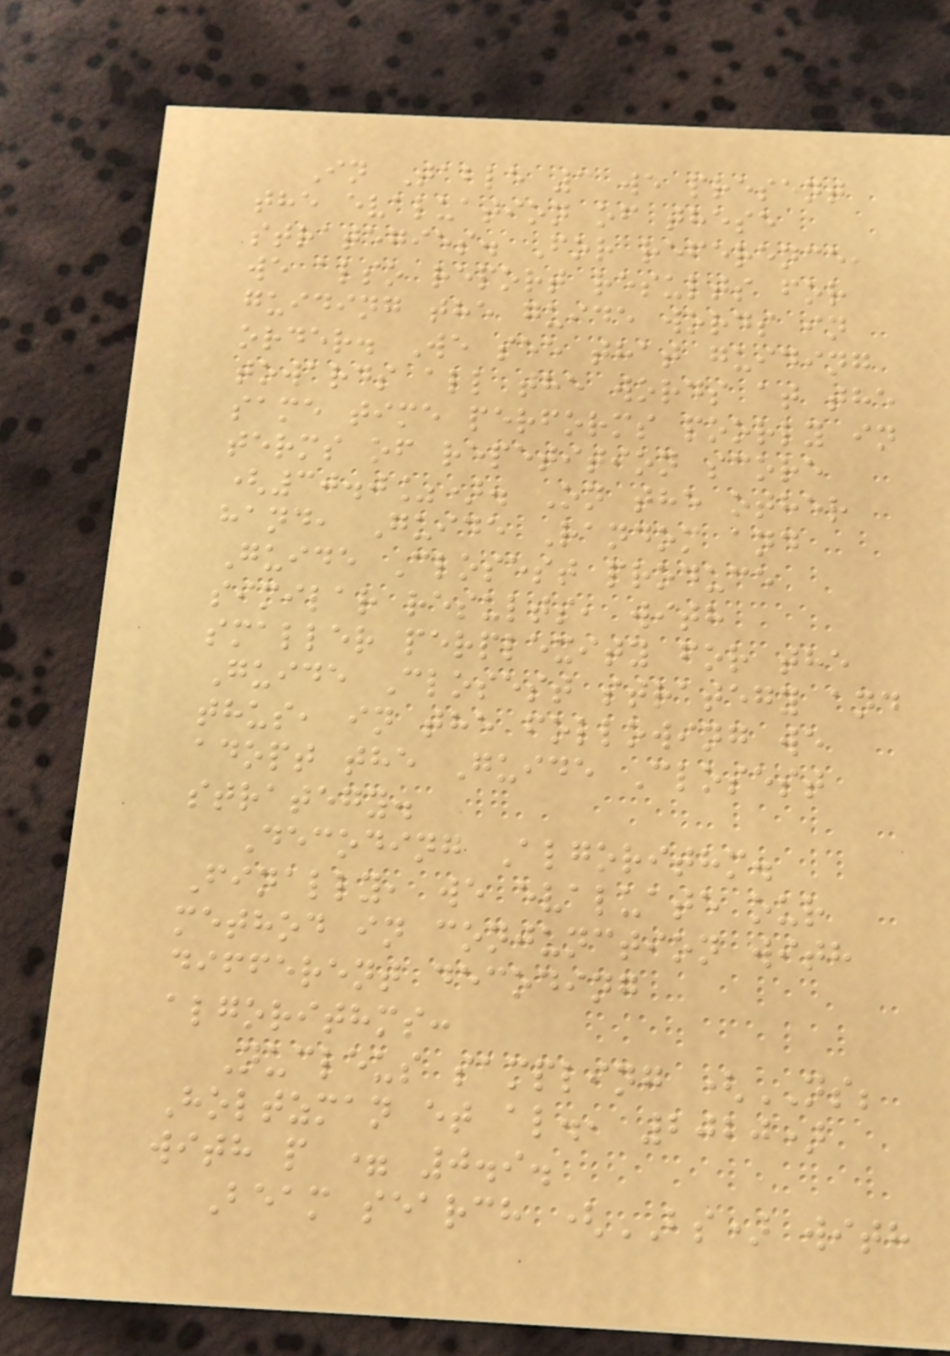In Table 3 we present
the evaluation of these
strategies. For reference,
we also report results for
guiding the guide words in
order. We see that guiding
towards all the words at the
same time performs poorly in
terms of repetition score
(30.0%). On the other
hand, Guide Random and
Guide Closest produce
similar results, with
smaller perplexity for the
Guide Closest strategy and
thus, in the following we
adopt the Guide Closest
strategy.
Decoding Algorithm.
Finally, we evaluate our
method in conjunction with
different decoding
algorithms:
Nucleus sampling (NS;
Holtzman et al., 2020)
with p = 0.9.
Beam search (BS) with
